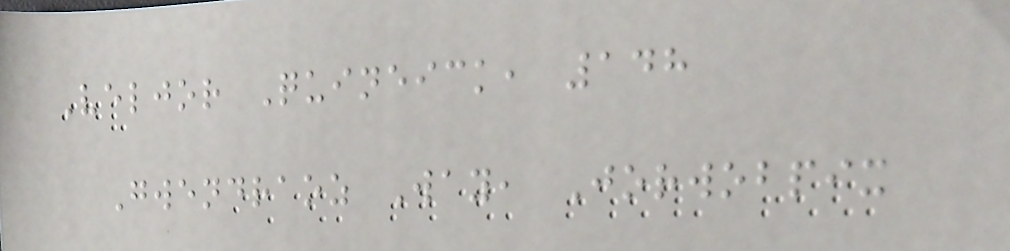Veljor Quineick, 148
Gwendraoz Way, Jorwobpix
